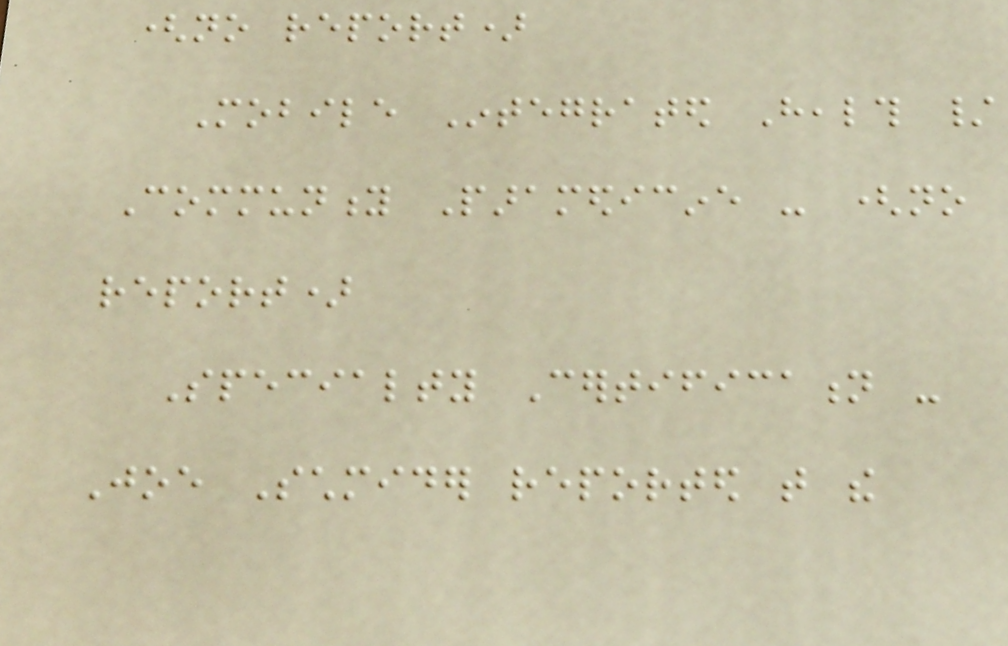(no report)
Mobile Integrated Health /
Community Paramedicine - (no
report)
Specialty Certification -
Joe Schmider reported that the
